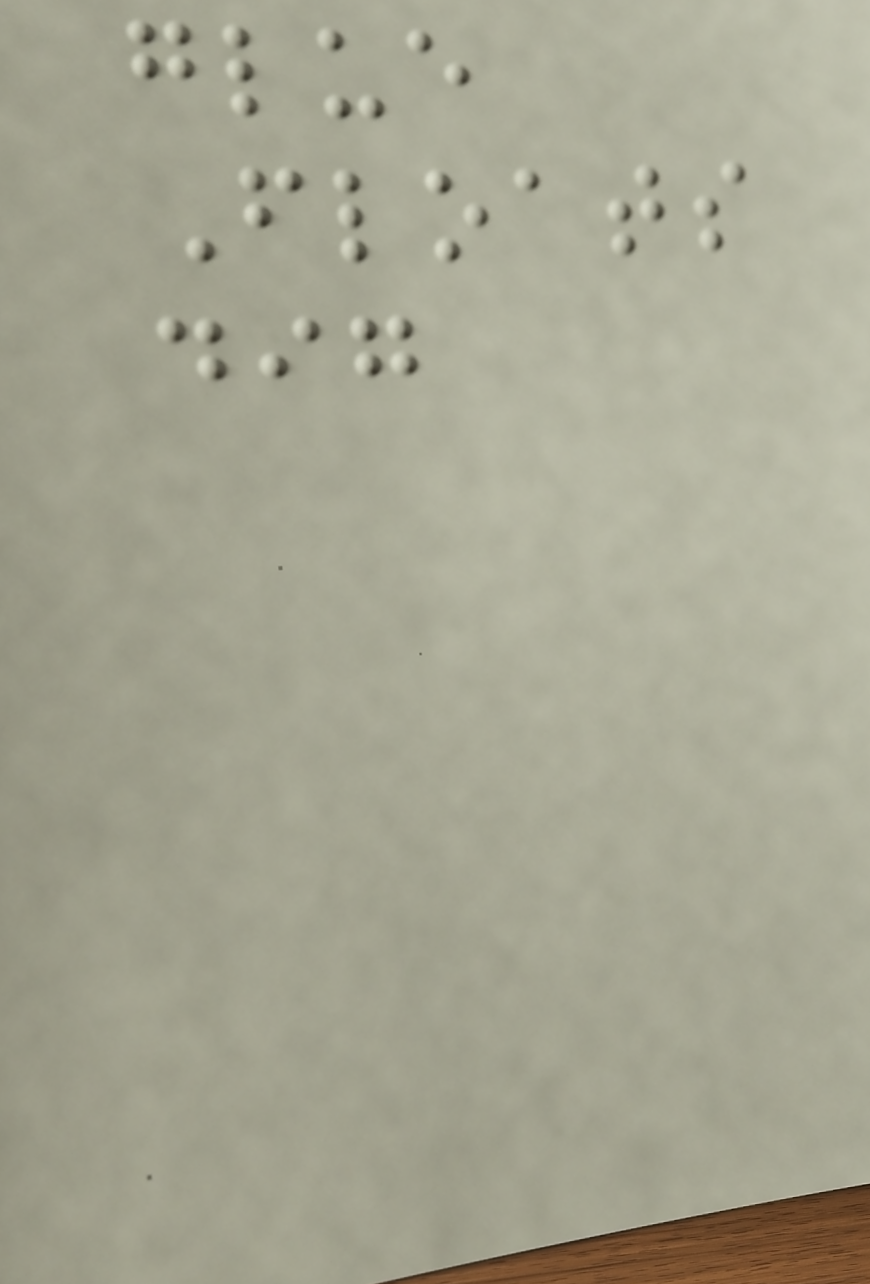glue
Floats
dig
